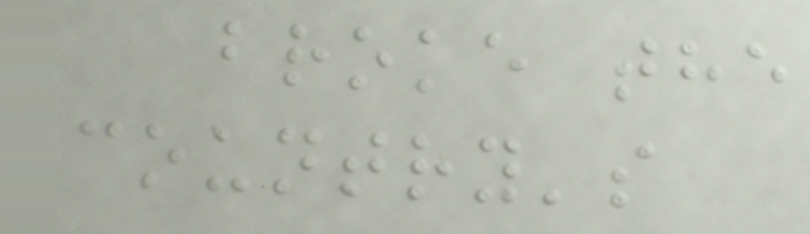broke the
country's
